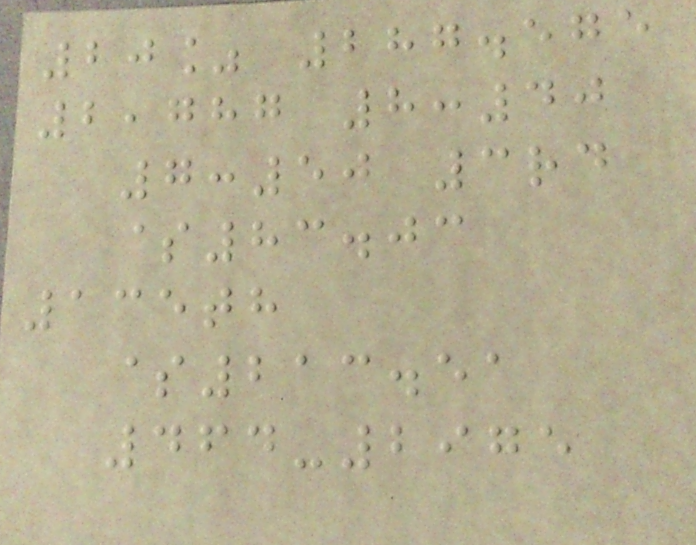20% 287.575
2,787 8:40
7:50 3rd
$83.03
135th
$213.51
464-2975
